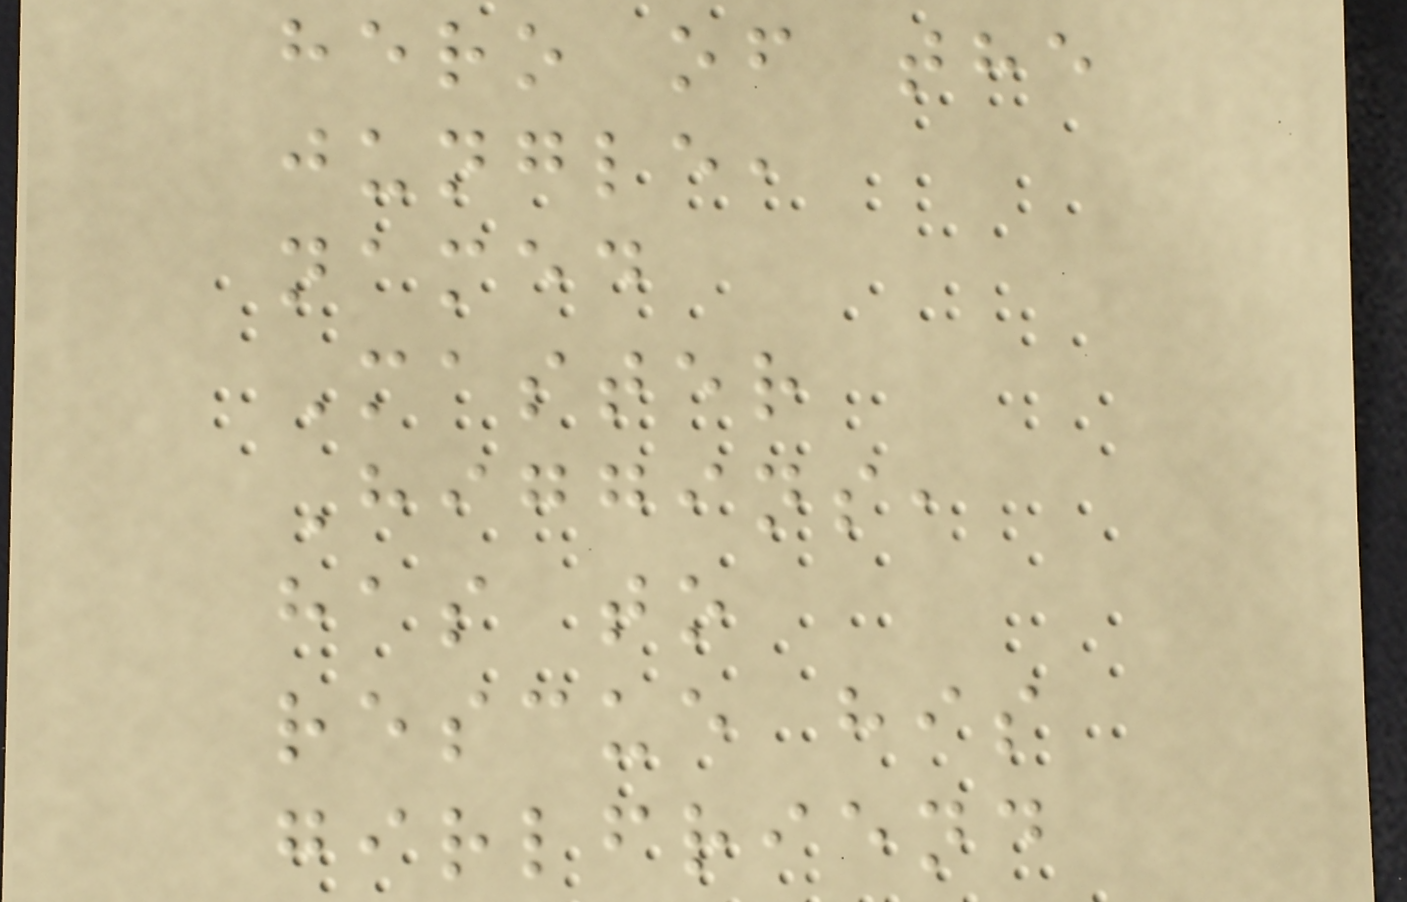hero of the
jungle,
named
Master
Higgins,
has to
rescue his
girlfriend
